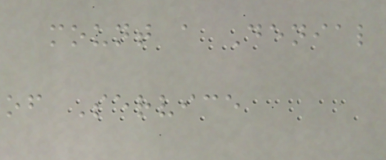mount a Denial
of Service
